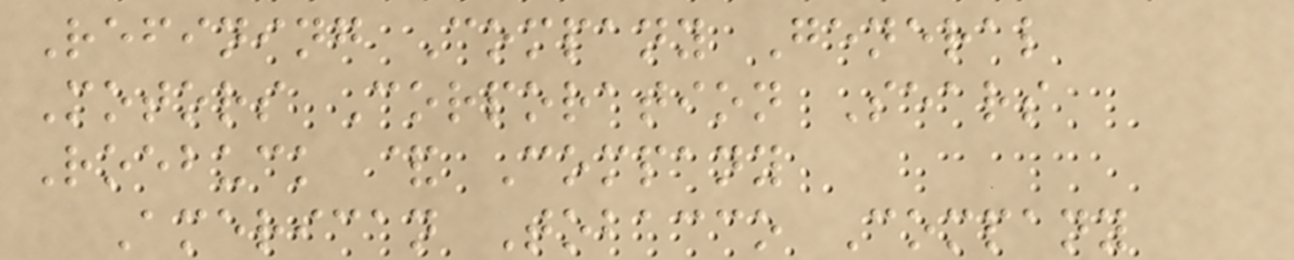Refining Company General
Motors Corporation Sears
Roebuck & Company
American Tobacco Company
